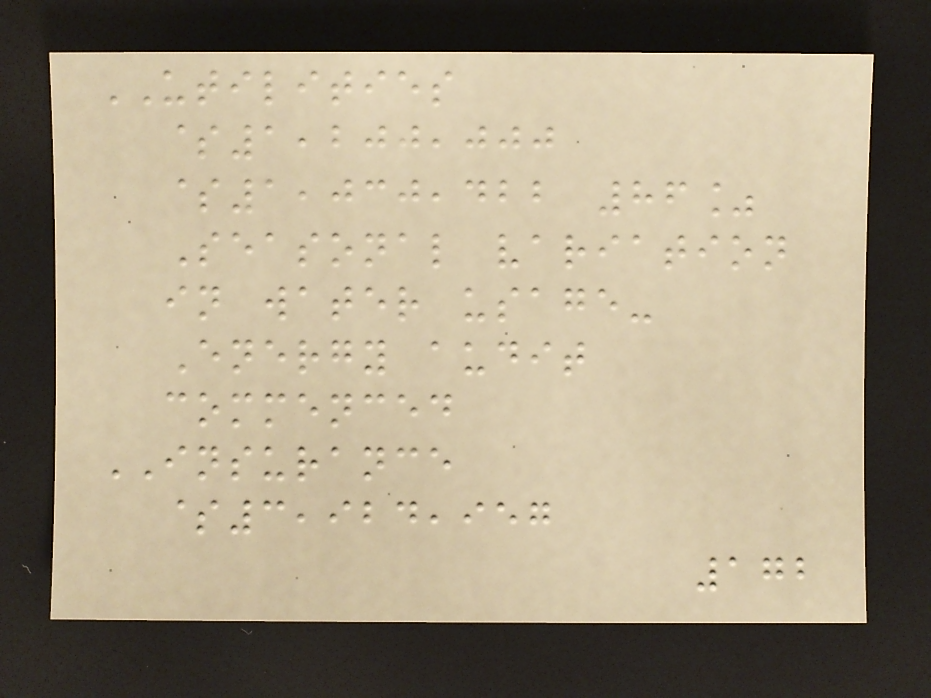UTILITIES
$1,200,000
$1,030,422 86%
Seasonal variation
in water usage-
Energy audit
commenced
INSURANCE
$3,924,957
172
